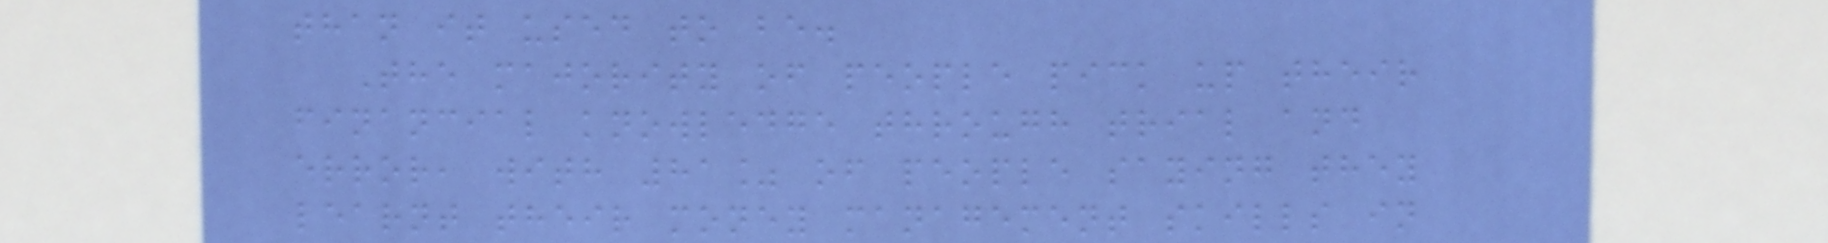than it used to be.
The majority of people pick up their
financial knowledge through trial and
error, with 81% of people saying they
learnt their money management skills in
